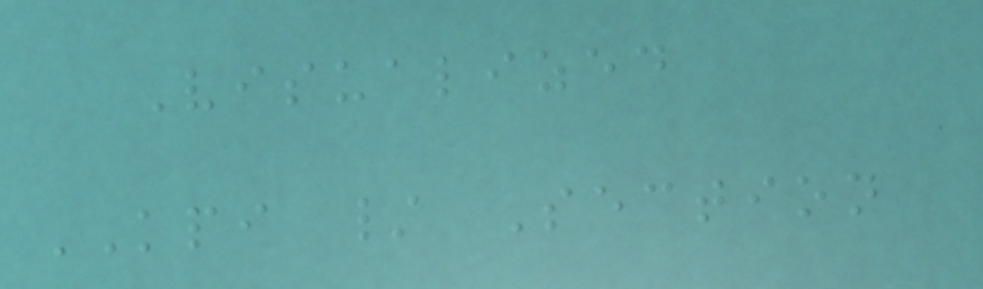Visualized
KPI / Section
